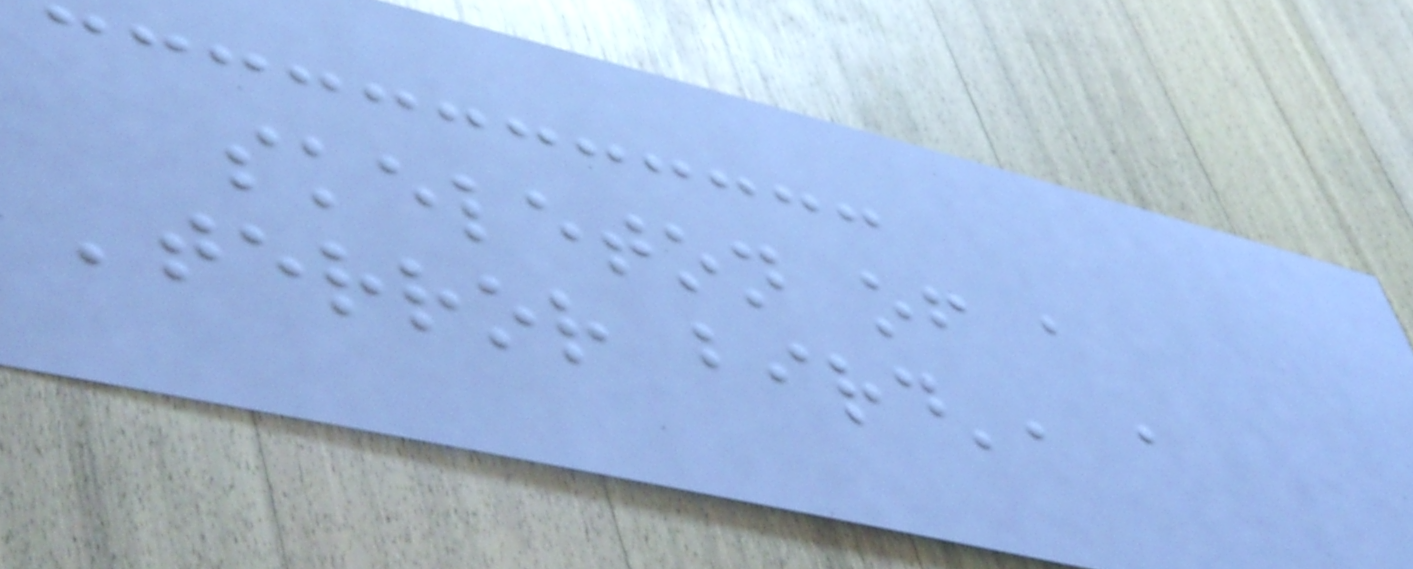skeleton of a
'terror bird', a
